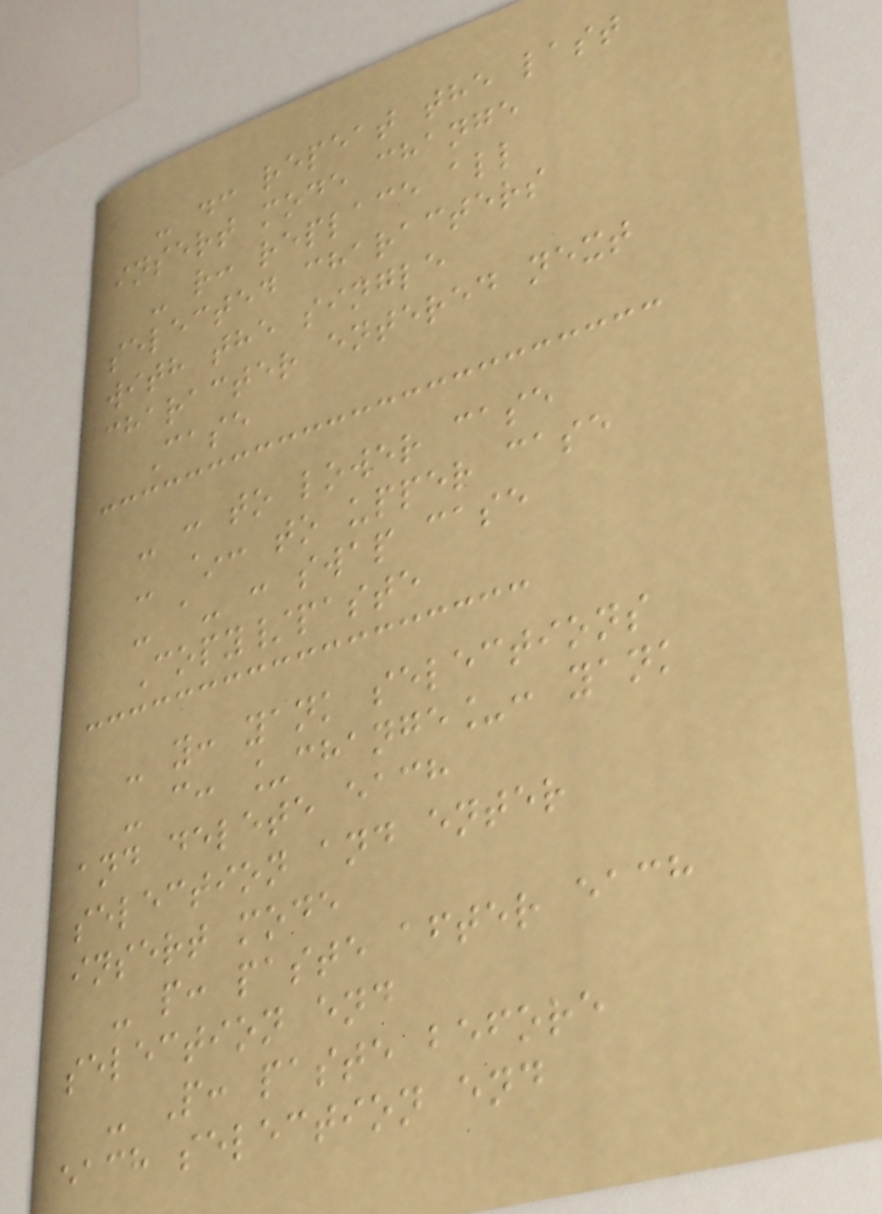- .: repeat the last
insert mode change
- r: replace all
selected characters
with the single
character entered next
Case
- : to lower case
- ~: to upper case
- a- : swap case
Copy/paste
- y: yank selections
- c: _change_: yank
and delete each
selection and enter
insert mode
- p: paste after each
selection end
- P: paste before
each selection end
